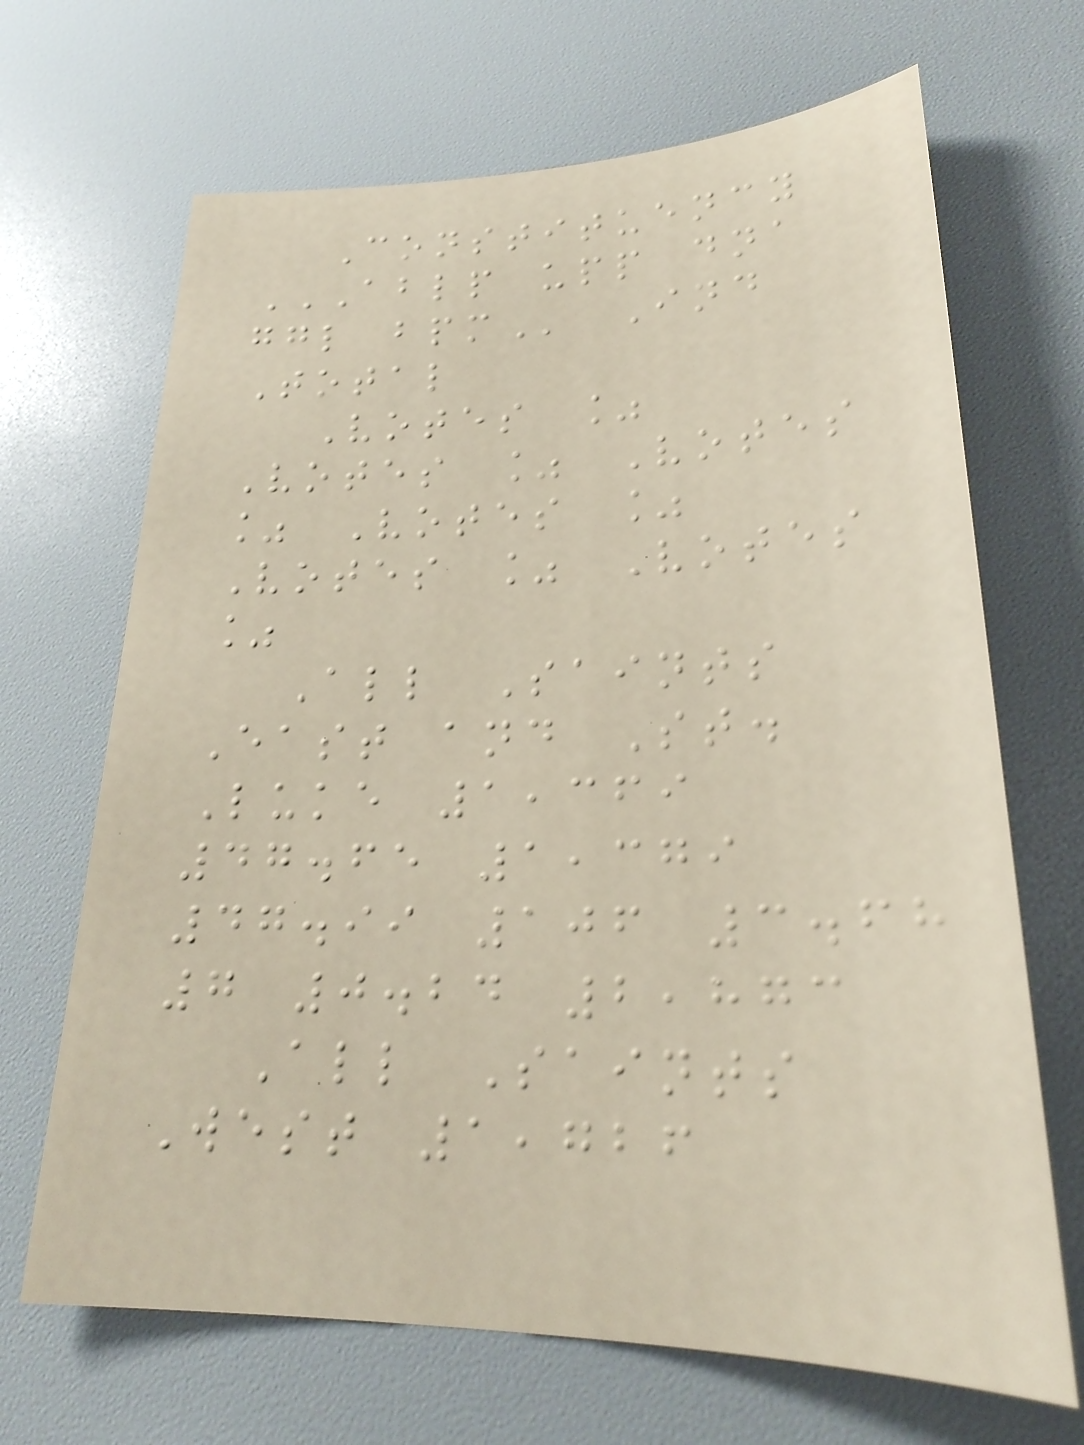Constituency
ABLP UPP DNA
GGL BPM Ind
Total
Votes %
Votes % Votes
% Votes %
Votes % Votes
%
All Saints
East and St.
Luke 1,369
47.65 1,379
47.99 106 3.68
7 0.24 2,873
All Saints
West 1,726
